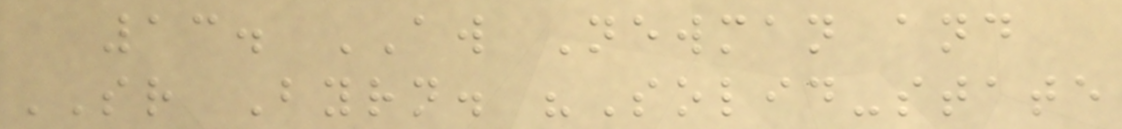13. AW Newman and
SR Byrn. "Solid-state
